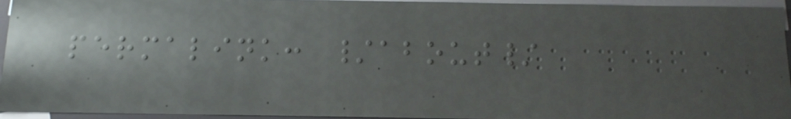permalink: /about/
